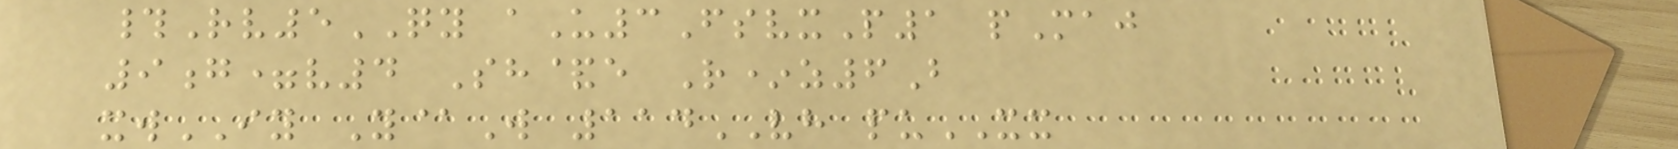#Rv5QY aU3FsvxP1 pMaj
9g=v4 Sh&e R*z6B
xwIY Y@W 114VH puXX
